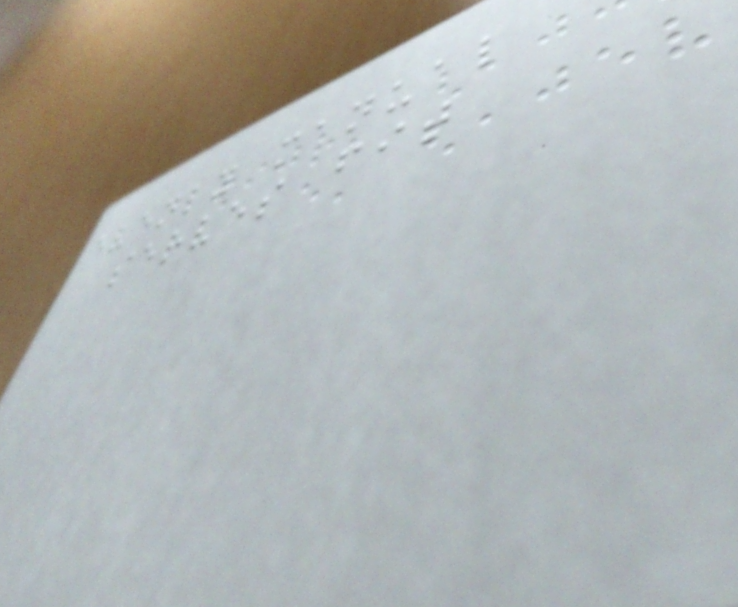evenly manual
serves fit
